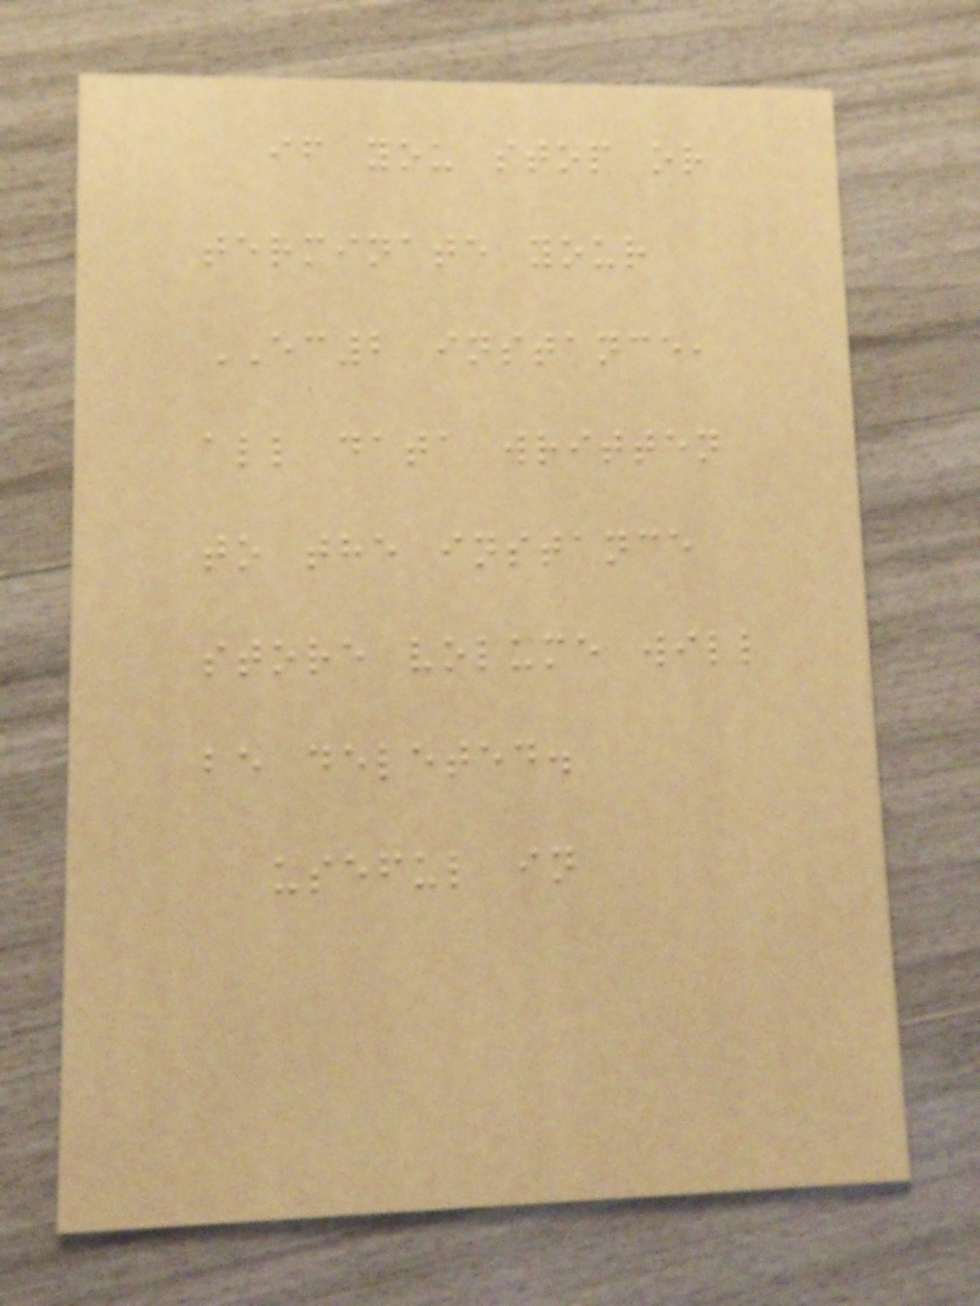if you stop or
terminate your
EC2 instance,
all data written
to the instance
store volume will
be deleted.
useful in
